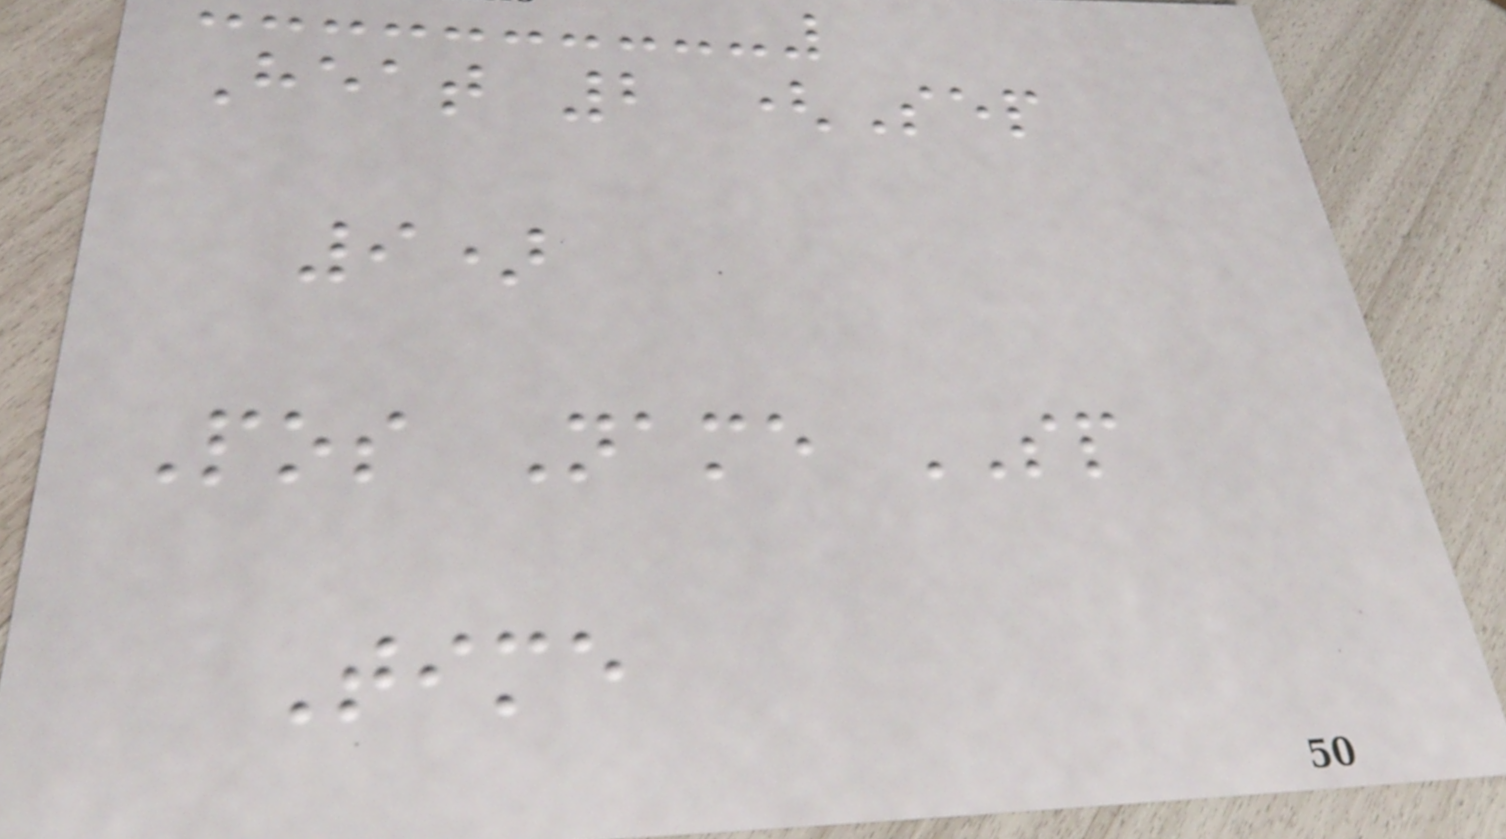Heat 2 (Sep
9)
Pos Name SP
Time
